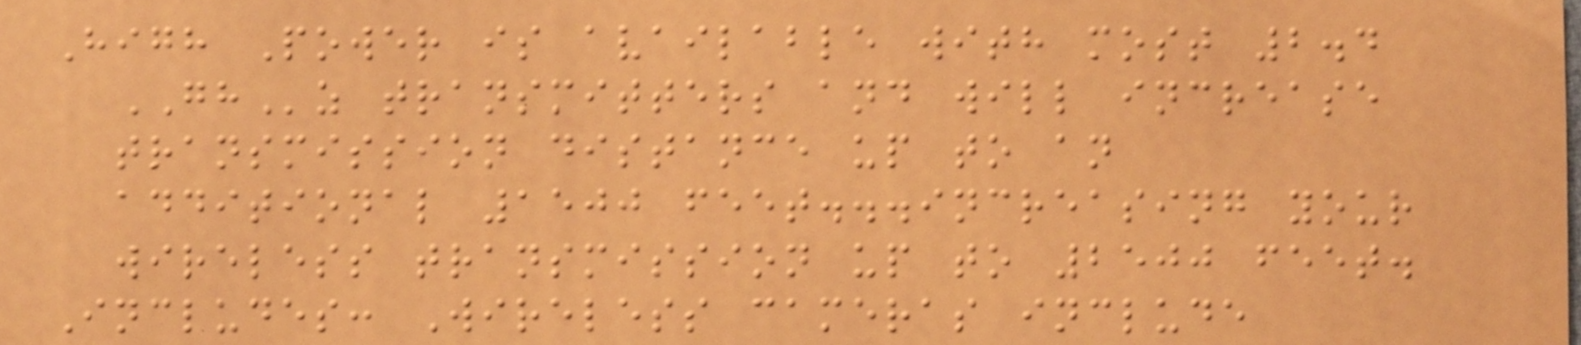High Power is available with most 2.4
GHz transmitters and will increase
transmission distance up to an
additional 1500 feet...increasing your
wireless transmission up to 2500 feet.
Includes: Wireless cameras include
